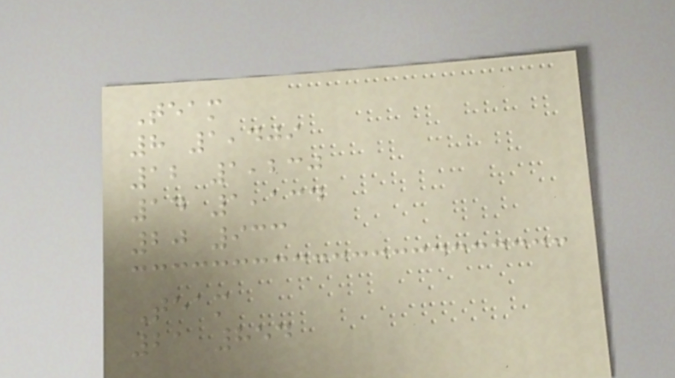Team
8 1,409
12 1,230
14 1,134
20 933
Team
21 854
